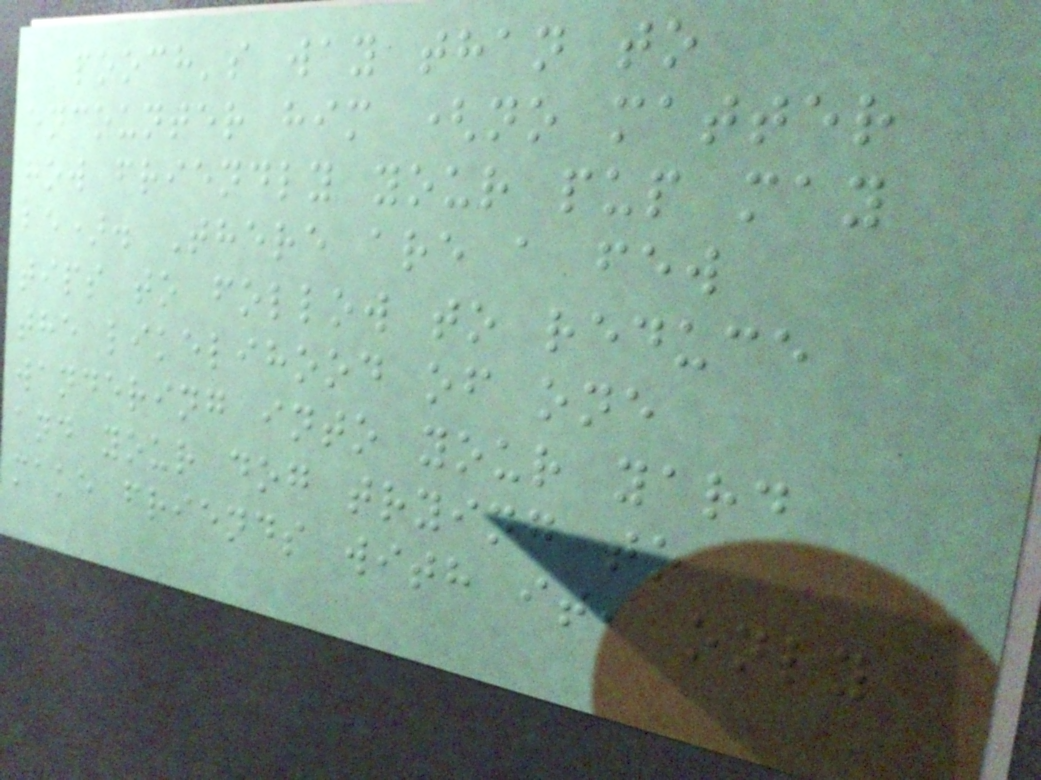pooch's way than to
encounter him (no matter
how friendly your pup may
be). There are a few
tips to follow to reduce
the likelihood of one
wandering into your yard
and your dog trying to
make friends with it, only
